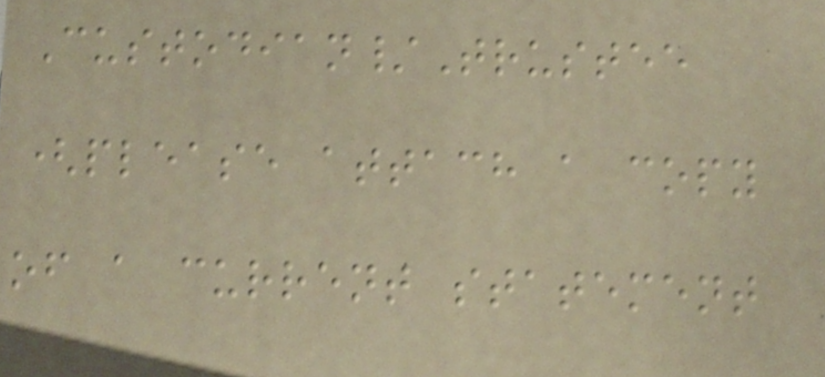Custodian/Trustee
(please attach a copy
of a current statement
